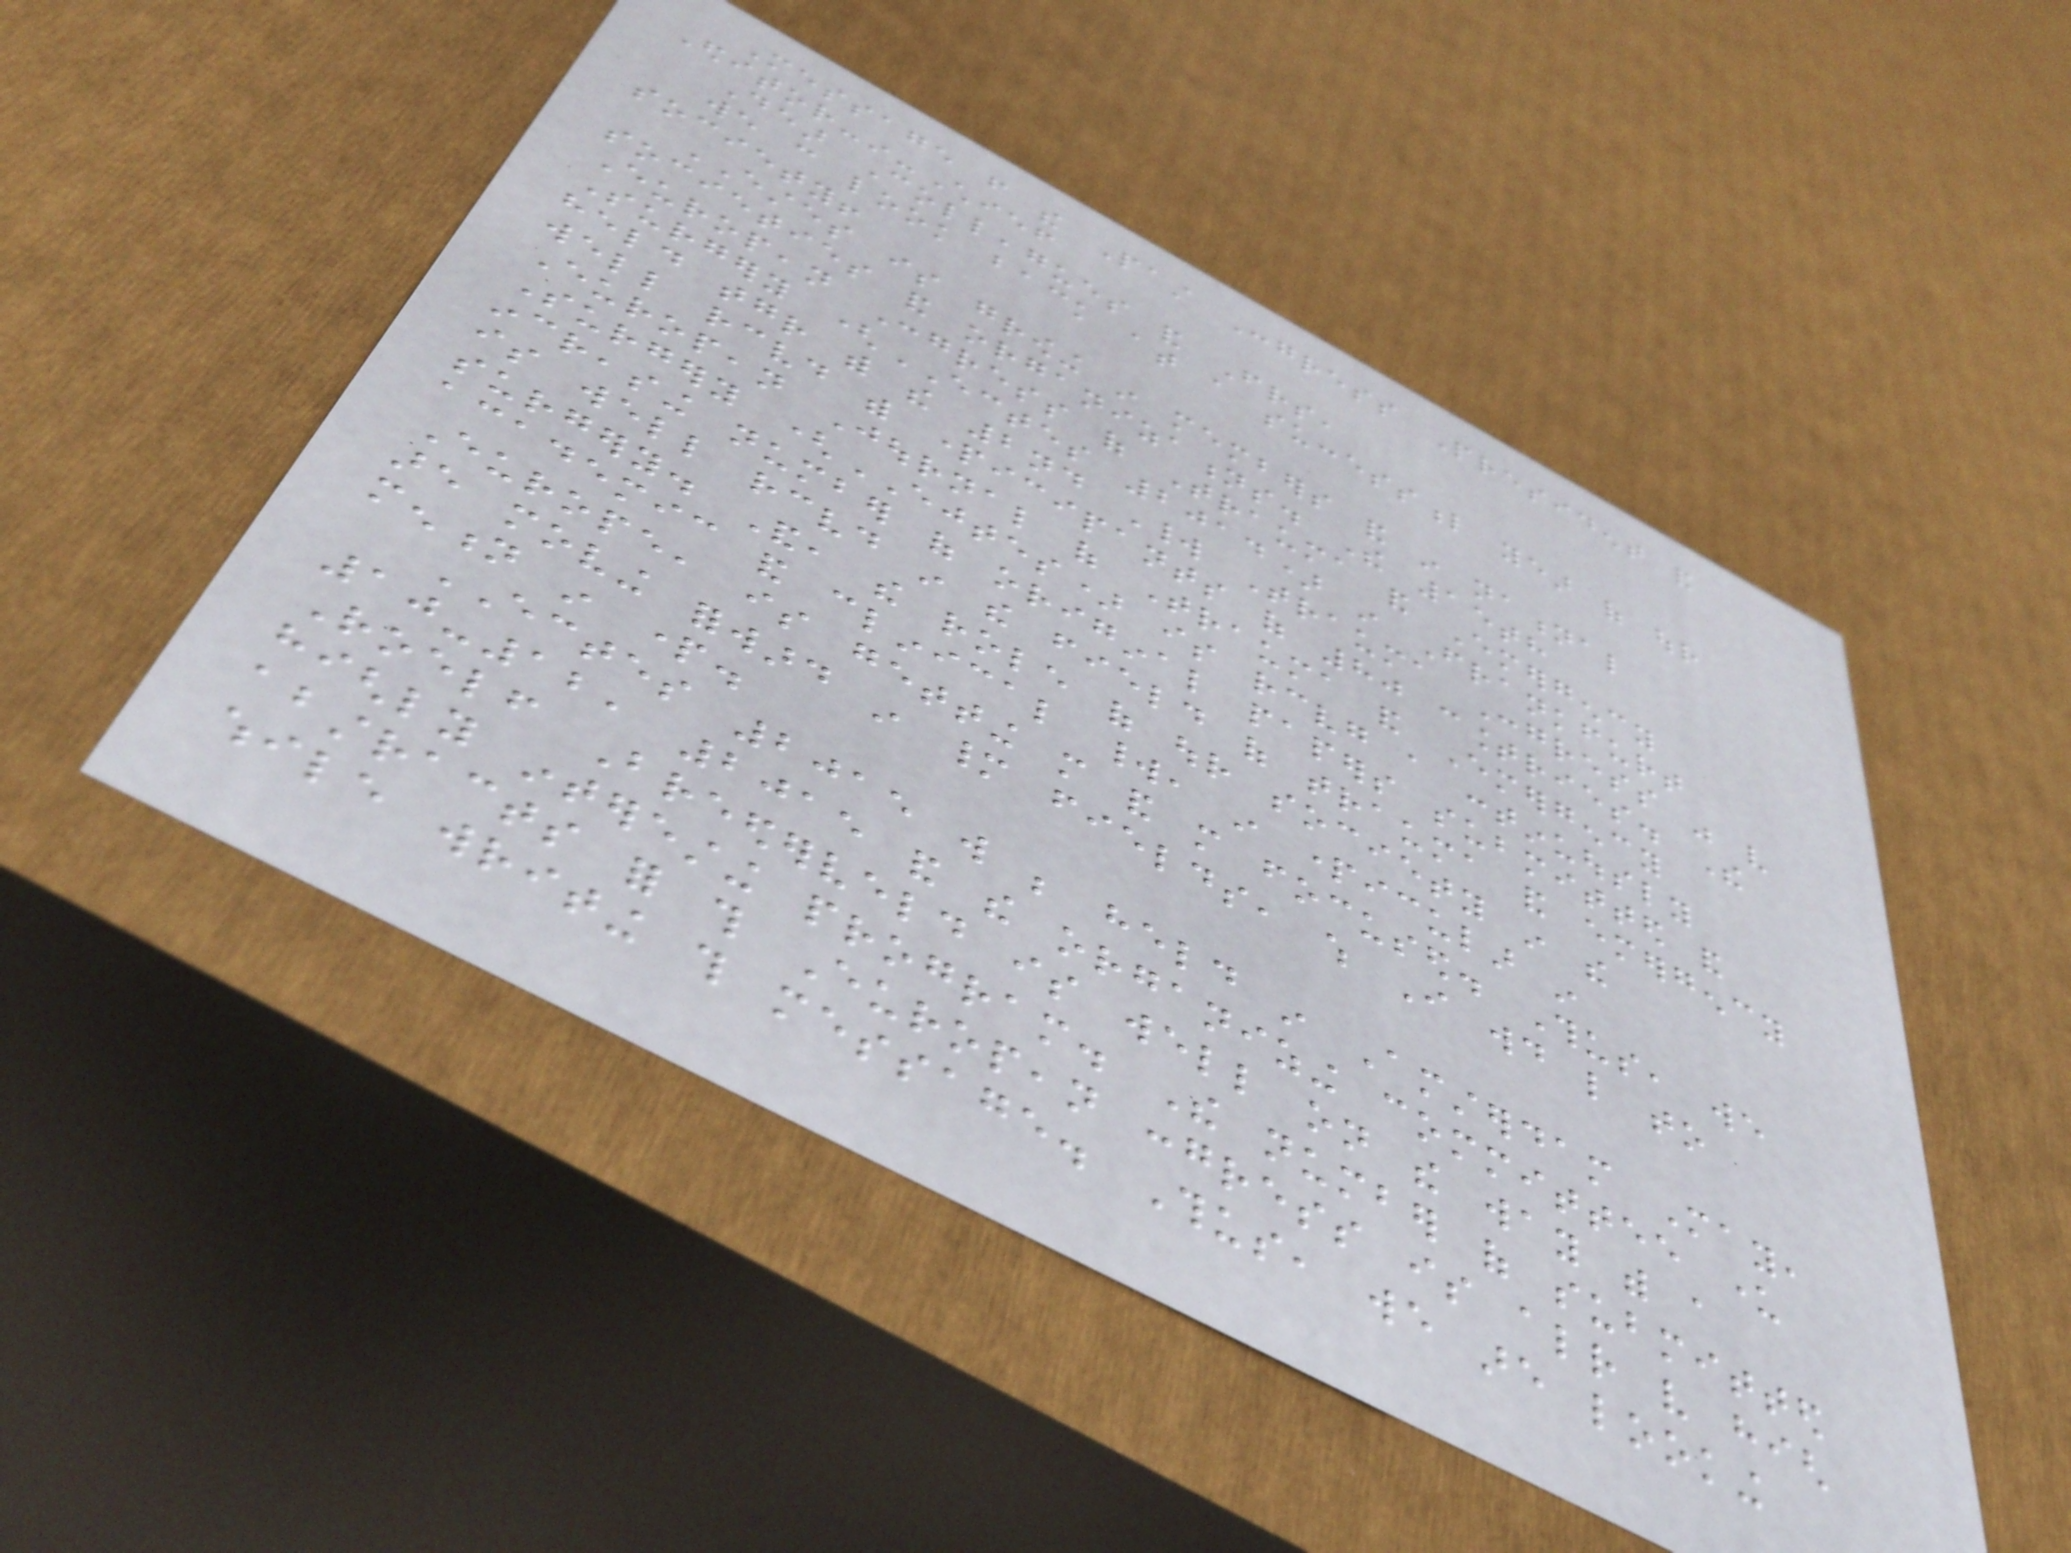Message from the Past Congress President and
Editor-in-Chief
Dear Colleagues and Friends,
we can look back at a successful year of our
society!
ESTES is growing in members and in national
societies and organizations. The 15th
European Congress of Trauma and Emergency
Surgery (ECTES 2014) in Frankfurt
held together with the 2nd World Trauma Congress was very
well received with participants of 80 countries. The
European Journal of Trauma and Emergency
Surgery (EJTES) is receiving a continuously
increasing number of original papers submitted and
is well received in the field of trauma and emergency
surgery. And, the role of our society in the
academic and clinical world, in particular in
Europe, is getting more and more focused. Thus, we
are moving forward in many fields, which I would like to
mention in part.
ECTES 2015 will be held in Amsterdam May,
10-12, 2015 and the organizing committee under
Roelf Breederveld is well on the way with a
highly interesting program. The number of submitted
abstracts for this European congress is already very high
while writing this message. Thus, we are looking
